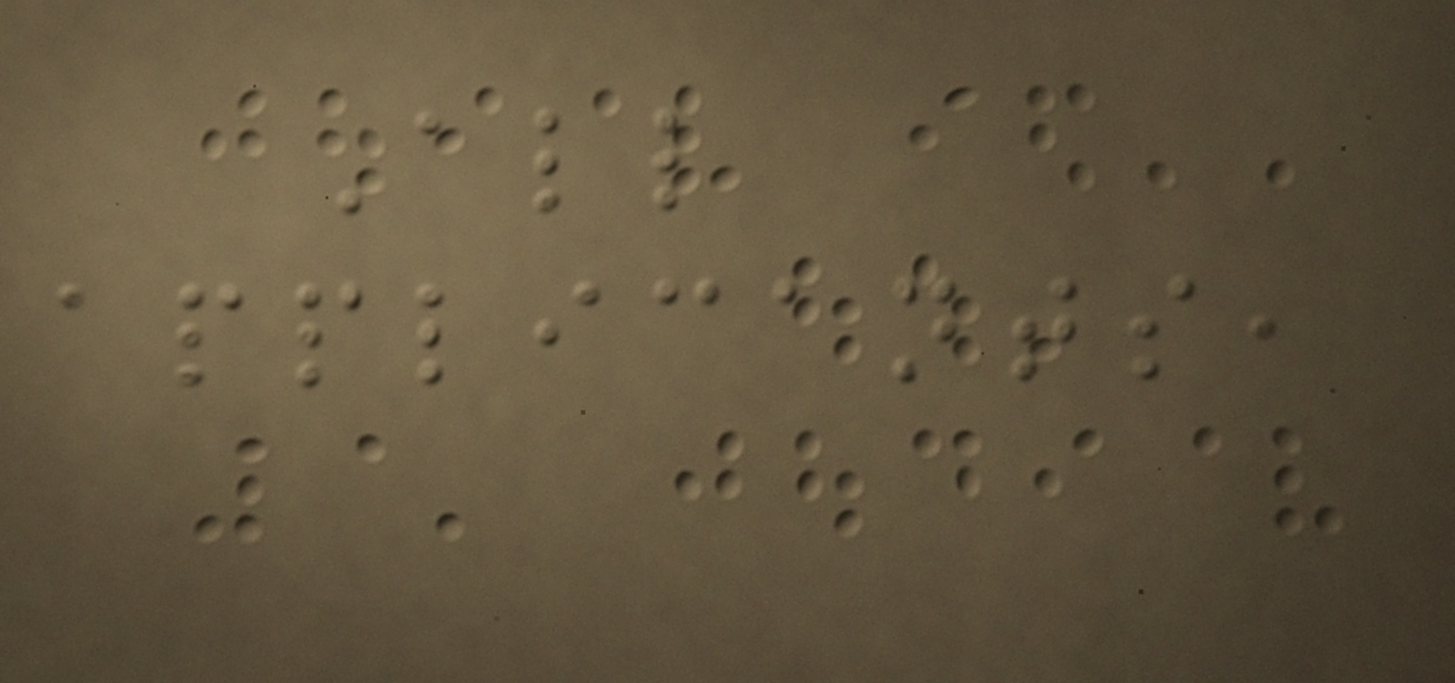All
applicants,
